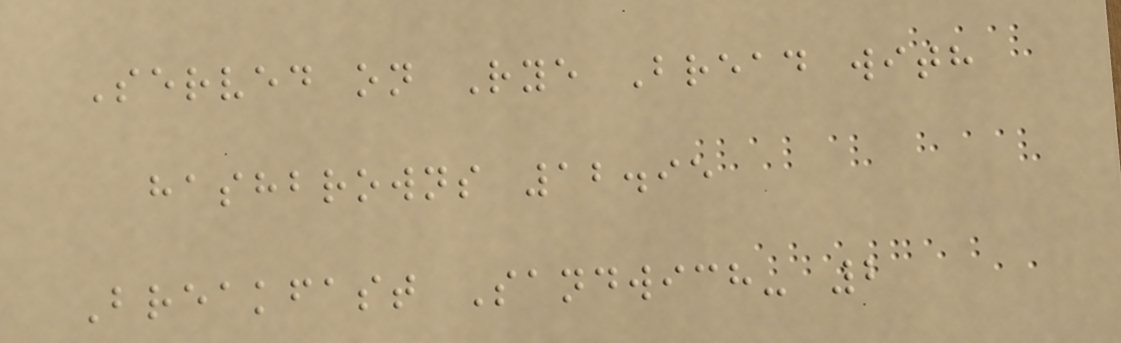Served on Rye Bread with
hashbrowns 12.95
Breakfast Sandwich- 2
